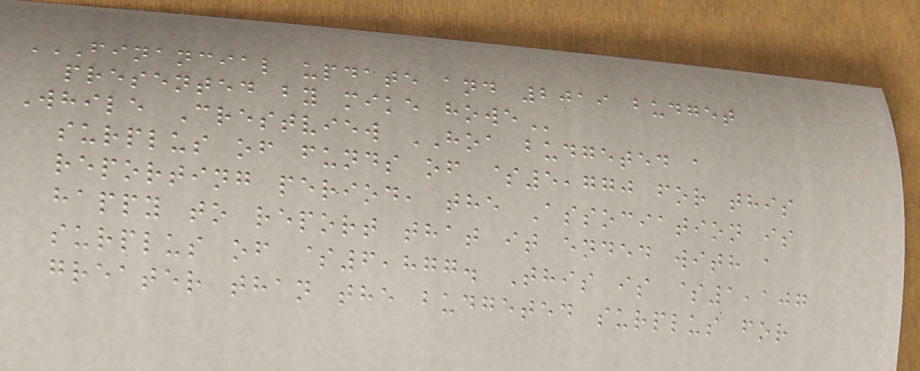FINANCIAL UPDATE AND 2019 BUDGET
PRESENTED BY MIKE HOWE
While Crestview HOA budgeted a
surplus of funds of $5,770 for this
reporting period, the Association is
happy to report that it ended with a
surplus of $6,877. This is $1,107
greater than the budgeted surplus for
